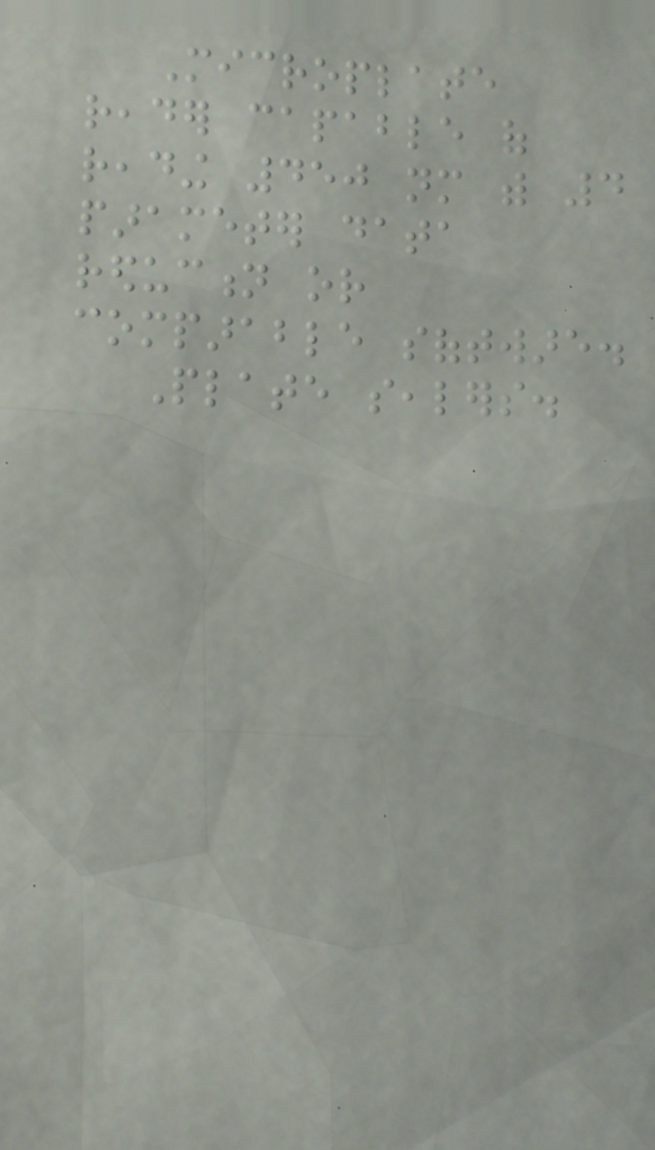Microplate
reader capable of
reading 450 nm with 4
parameter data
reduction or
comparable software.
Plate sealers.
